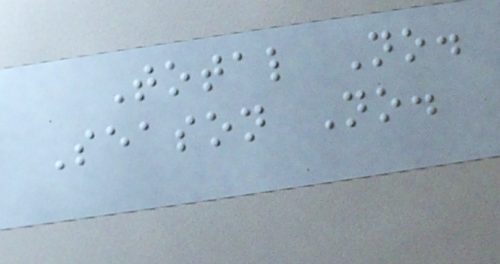Total No.
Season No.
